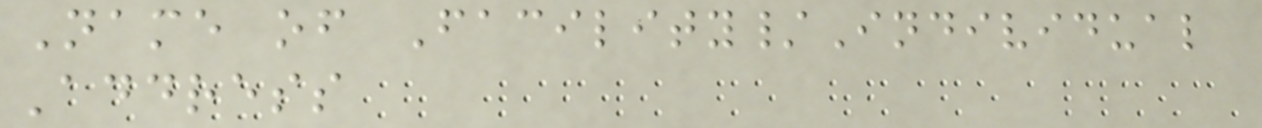Name of Facility/Individual
Address
